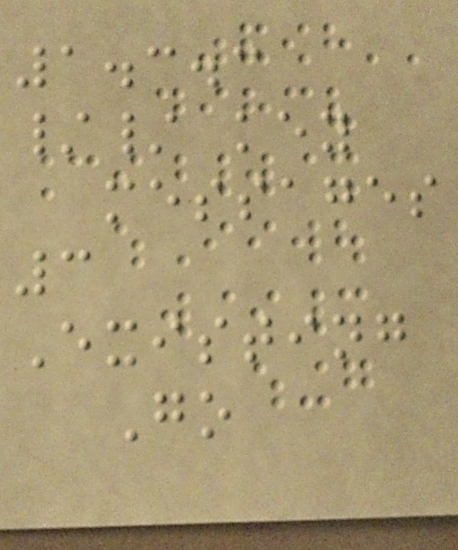1.3.3
// key
messages
3
Existing
Go
